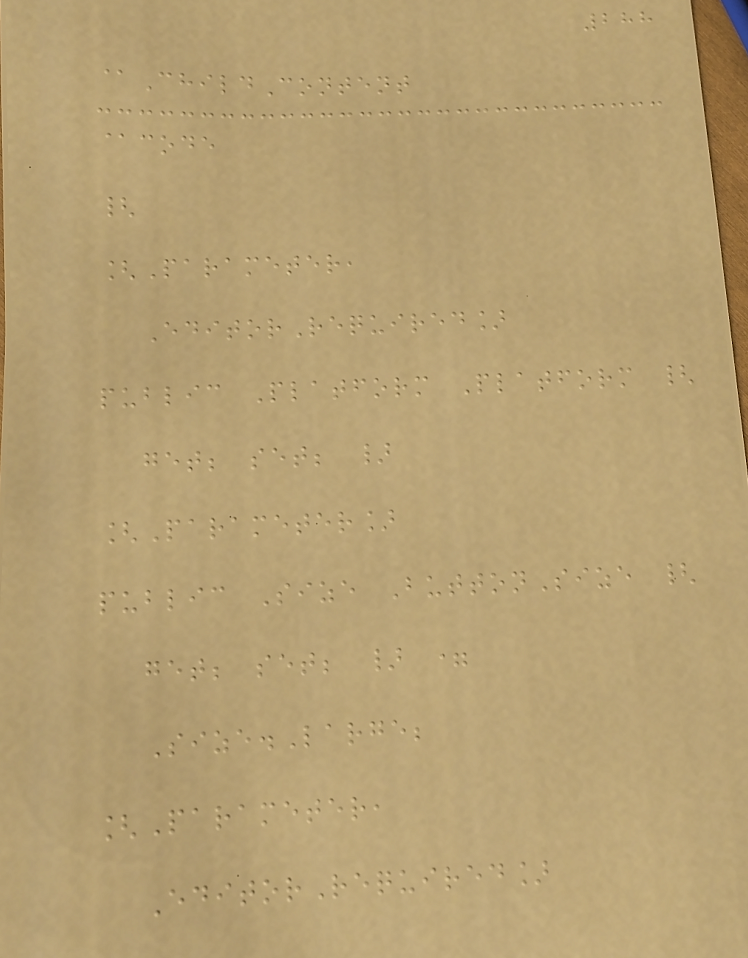288
@ChildContent
@code
{
[Parameter,
EditorRequired]
public Platform Platform {
get; set; }
[Parameter]
public Size ButtonSize {
get; set; } =
Size.Large;
[Parameter,
EditorRequired]
